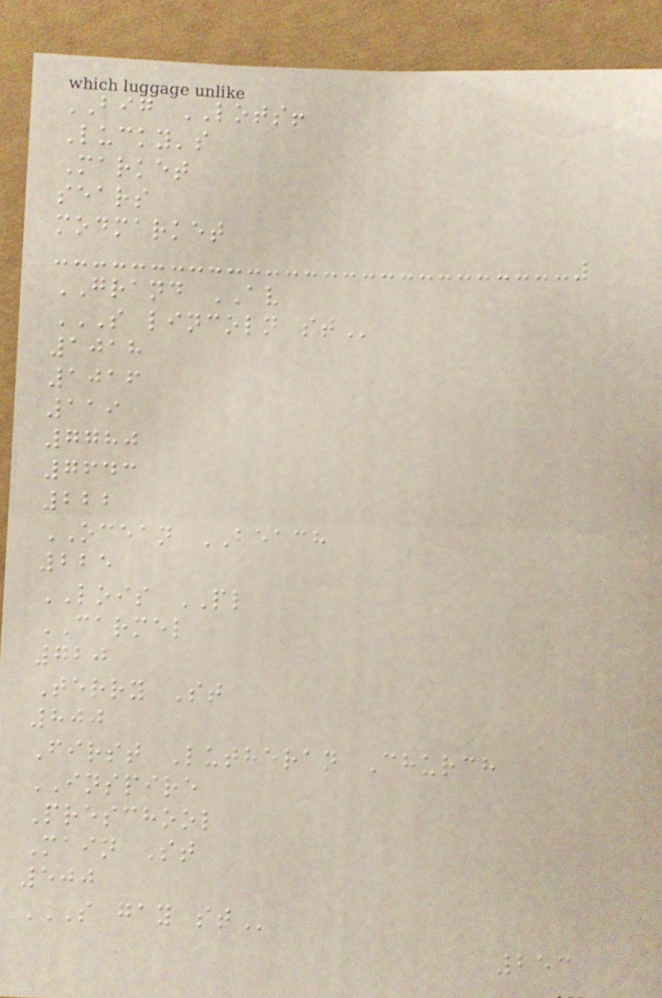BIG LOTS!
Lucky's
Market
sears
modmarket
GRAND AV
S LINCOLN ST
1018
1016
119
7780
7643
222
OCEAN BEACH
225
LOIS PL
CARMEL
720
Terry St
800
First Lutheran Church
INSPIRE
Preschool
Main St
500
S GAY ST
253
